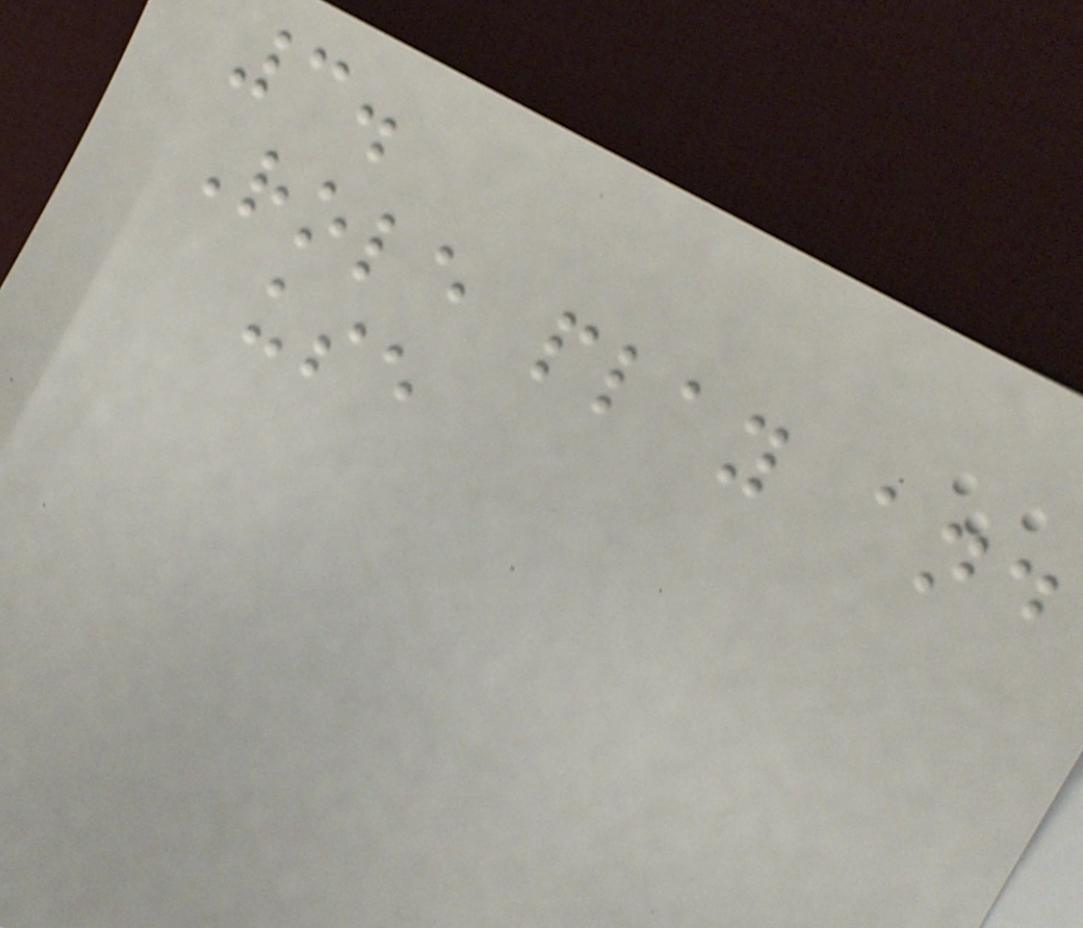3.
Role play and
use
